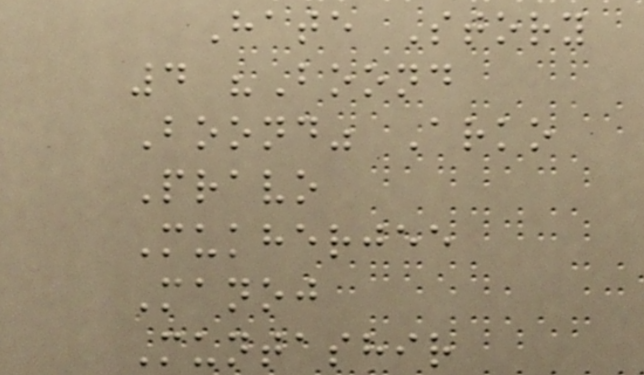Hate Story
4 "Boond
Boond" Arko
Pravo
Mukherjee
Manoj
Muntashir
